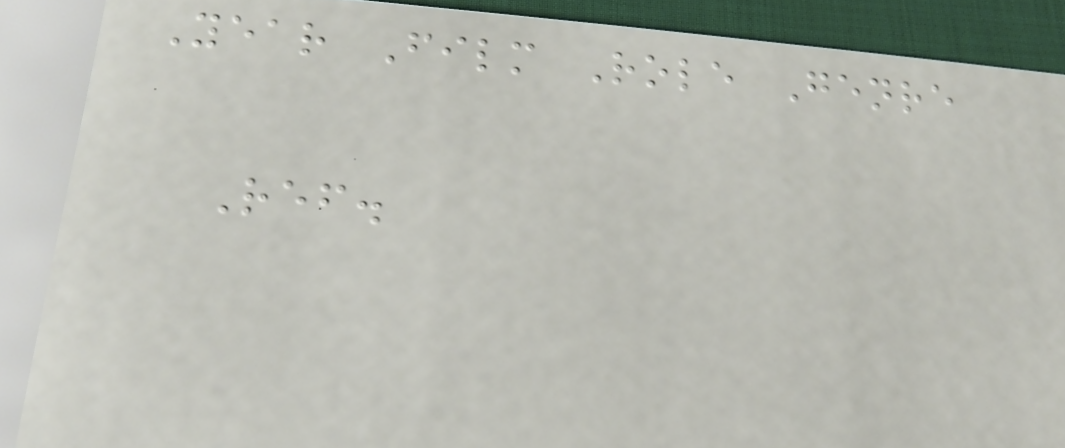Year Film Role Genre
Ref.
